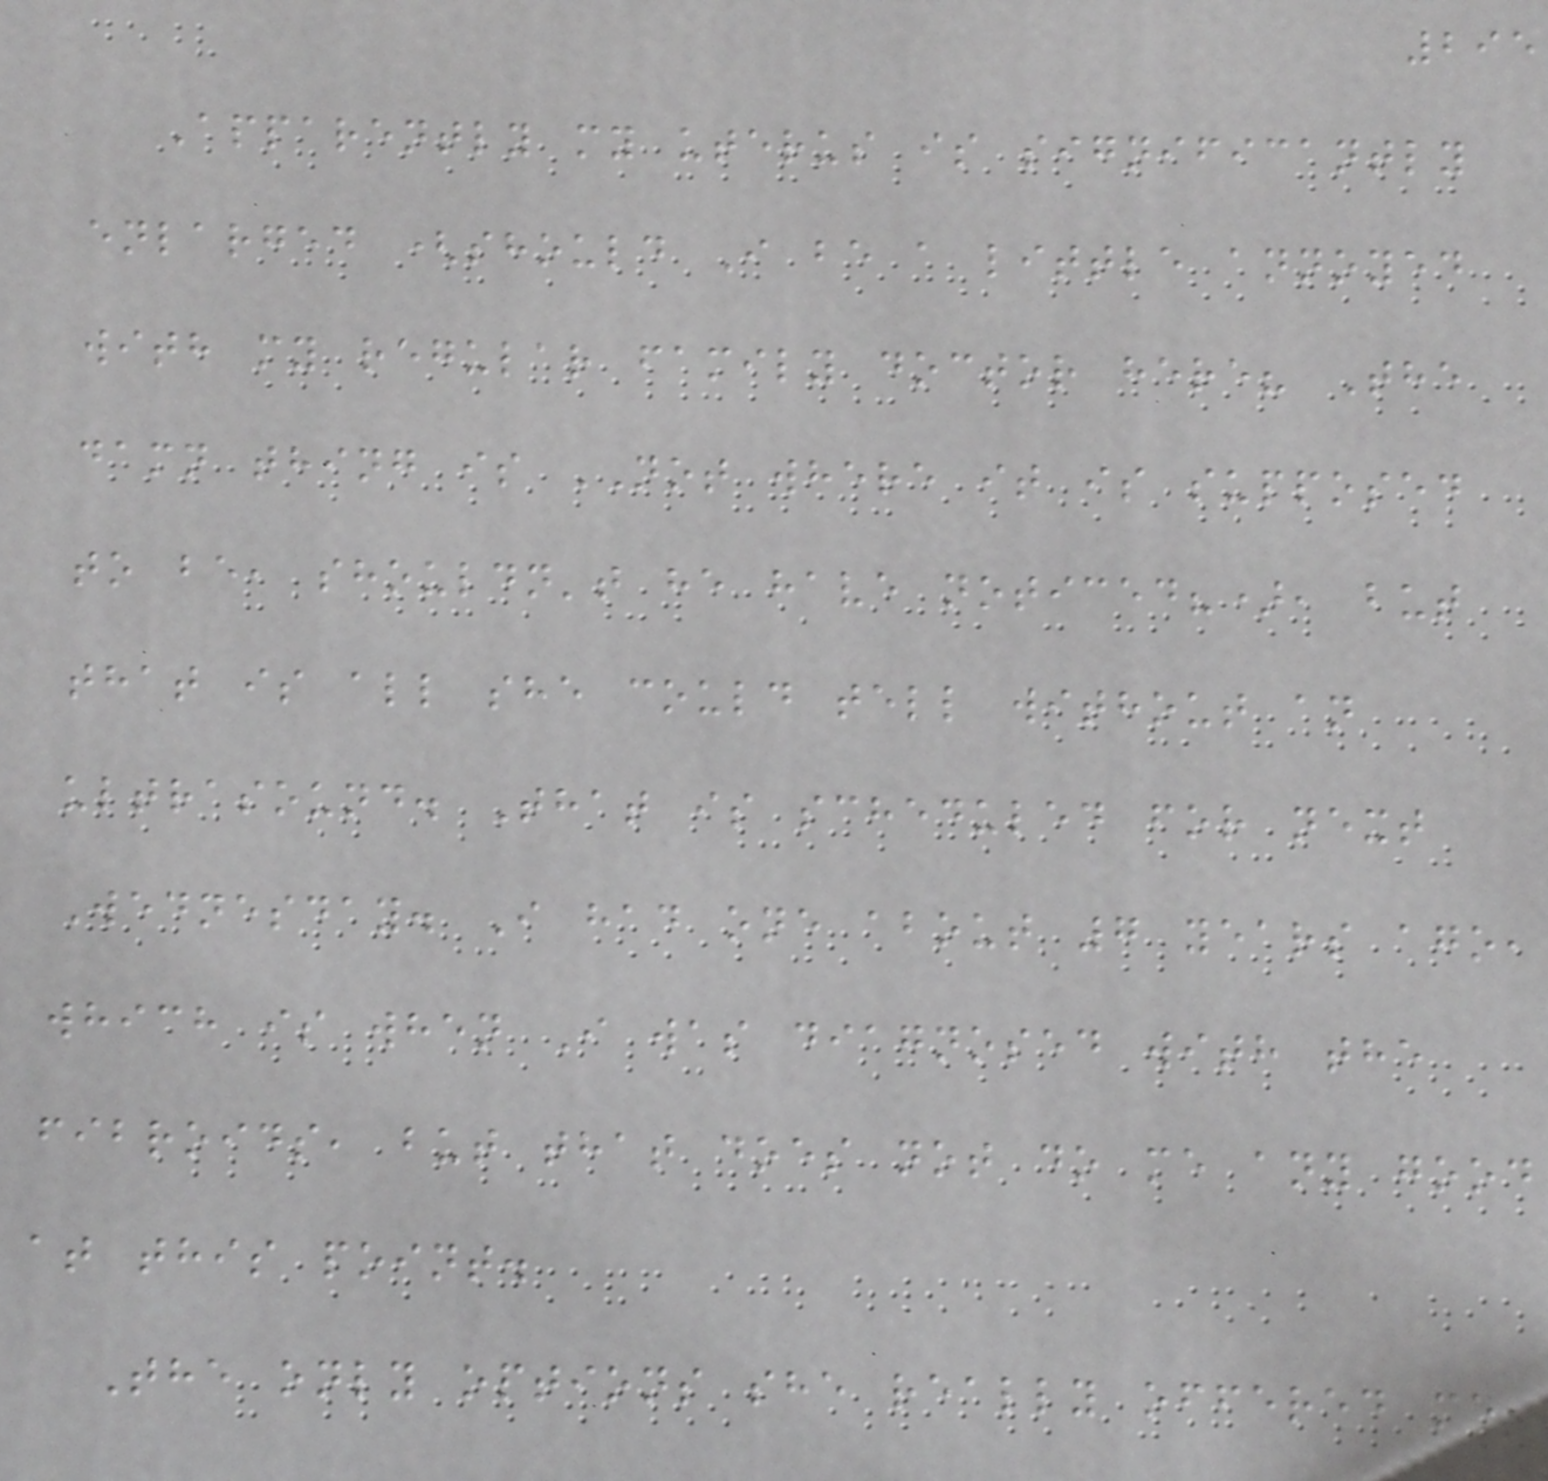295
Apparently my uterus is significantly
enlarged (should I be a little annoyed
with my regular family doctor here? The
damn thing is NOT where it is supposed
to be, shouldn't he have noticed?), but
that is all she could tell without an
ultrasound. That is scheduled for next
Wednesday. I had one about 7 years ago,
which is when I was diagnosed with the
fibroids, but that does not do me any good
at this point.
The only options she really offered me,
